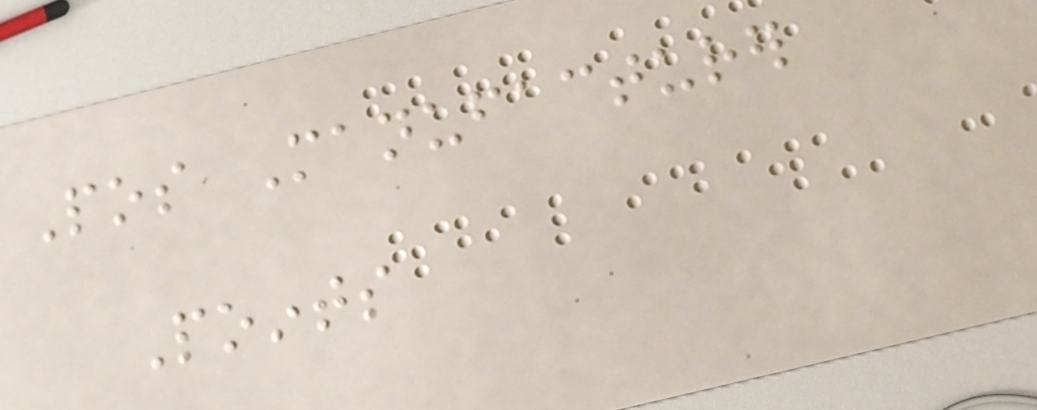Pos Manufacturer
Points
